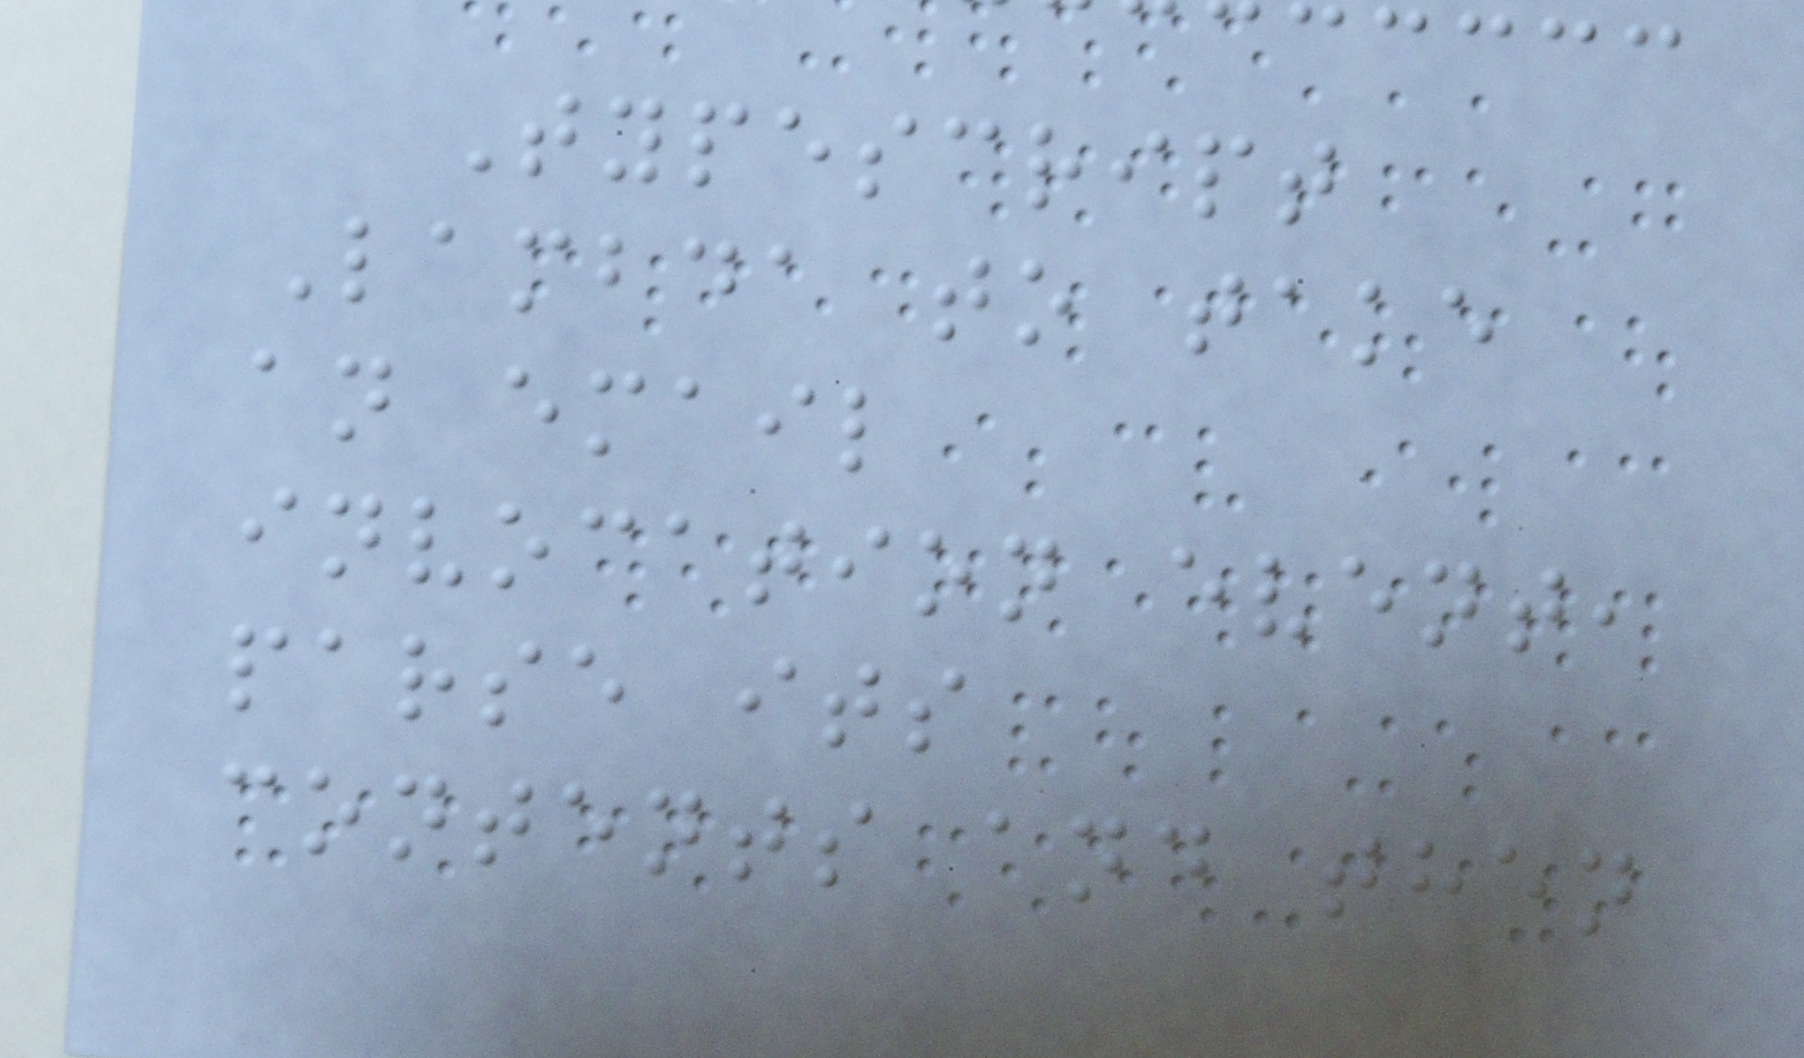Typescript
Lambda to take
an email
invocation event,
parse its
contents and then
